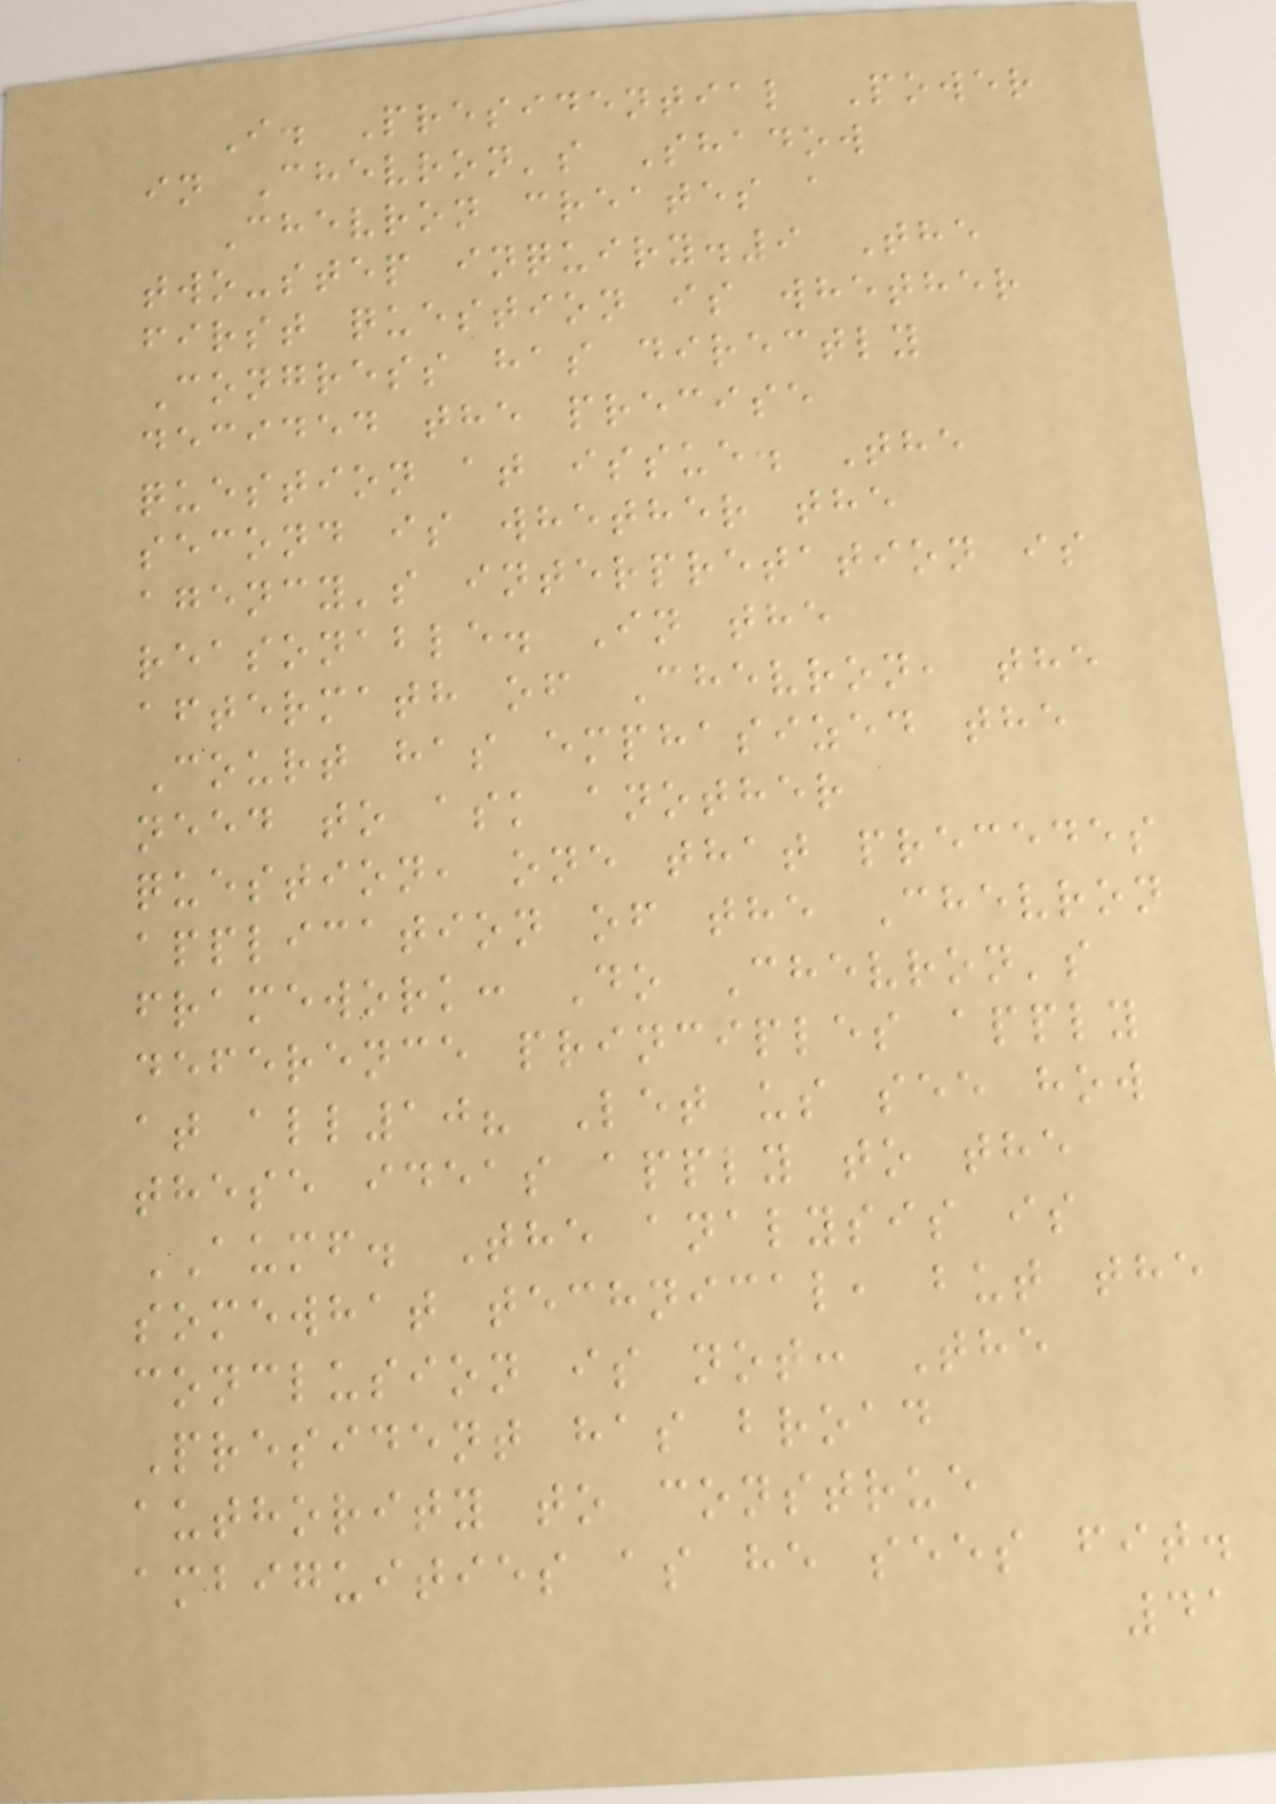I. Presidential Power
in Chevron's Shadow
Chevron creates a
two-step inquiry.9 The
first question is whether
Congress has directly
decided the precise
question at issue. The
second is whether the
agency's interpretation is
reasonable. In the
aftermath of Chevron, the
Court has emphasized the
need to ask another
question, one that precedes
application of the Chevron
framework: Do Chevron's
deference principles apply
at all10? Let us see how
these ideas apply to the
AUMF. The analysis is
somewhat technical, but the
conclusion is not: The
President has broad
authority to construe
ambiguities as he sees fit.
41
